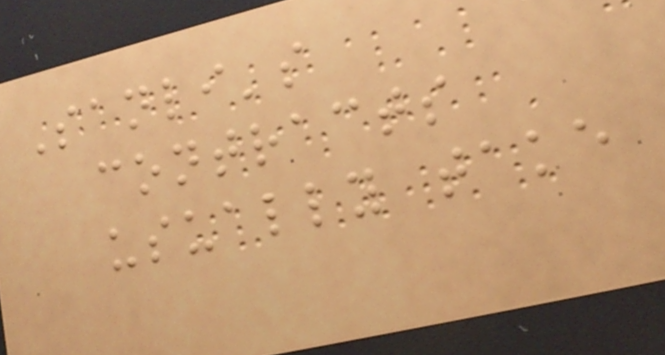Sanli's
contracts
usually take
